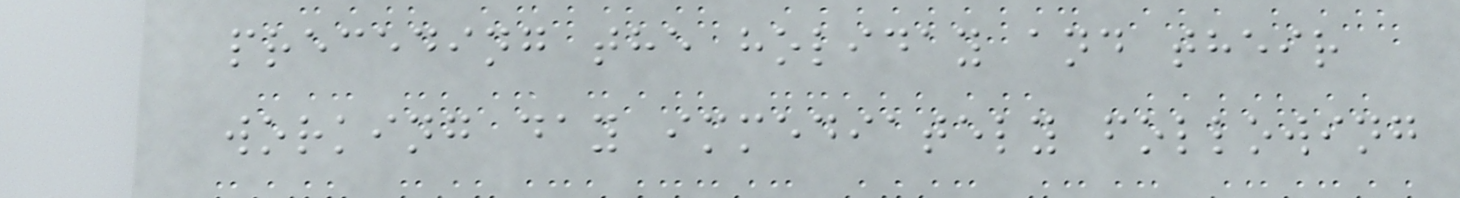preceding the holiday and their
working day immediately following
